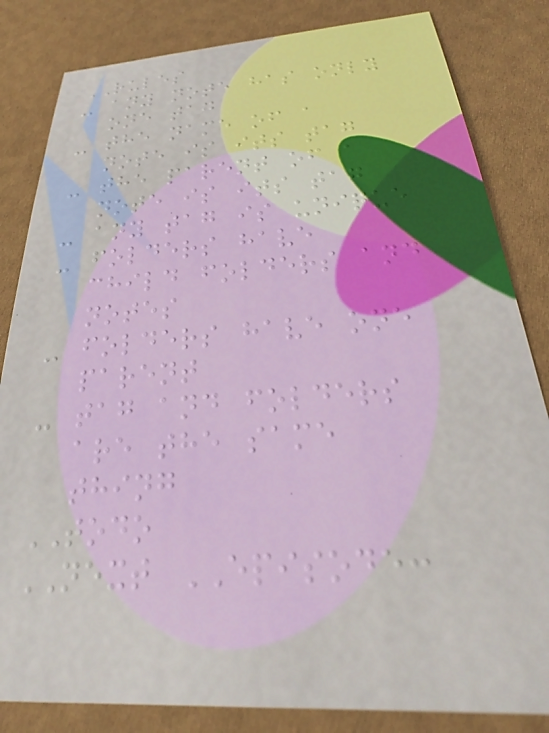RULES
- any note has only
one tag
- the name of a
note is its tag
- the parent of a
note is its tag
- any tag is unique
- folders have
child folders and
notes
- folders have one
parent
- tag and folders
are the same
thing
TODO
NEXT EPISODE:
